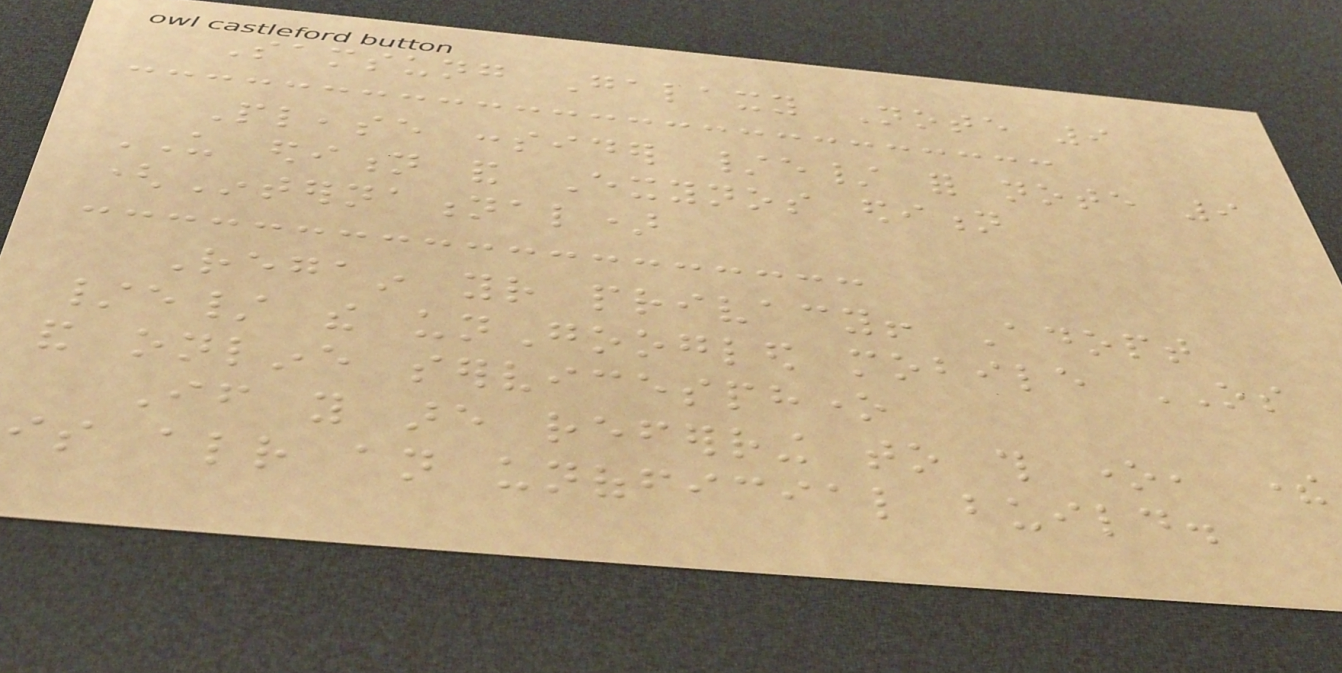Samsung Galaxy Note 9
Please consider /e/ for note 9
US edition and Exynos edition
(International)
Regain your privacy! Adopt
/e/ the unGoogled mobile OS
and online servicesphone
If you are referring to this one, there
is already an unofficial build.
